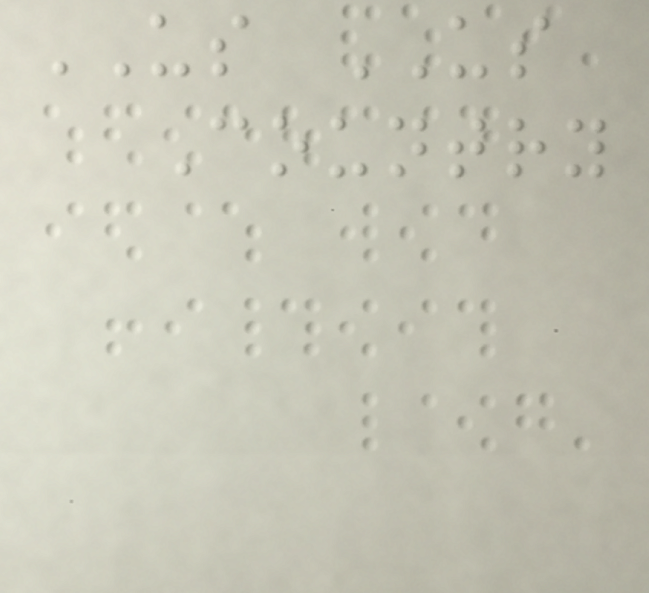US US
Country
